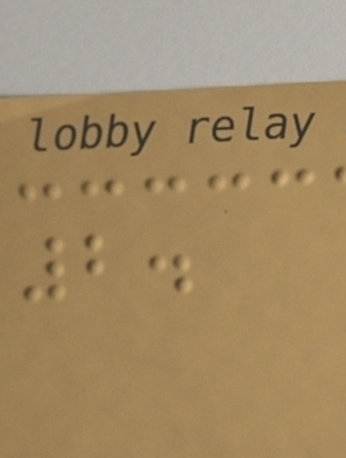2.
